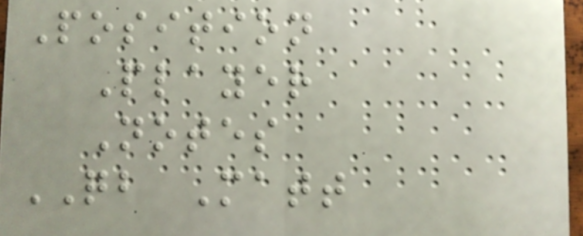Position
Player
Notes
QB Matt
